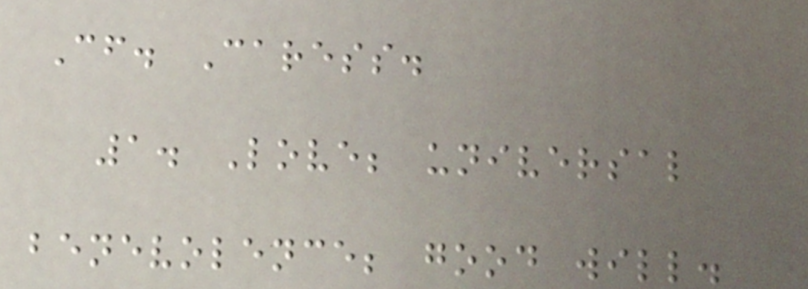Cf. Caress.
1. Love; universal
benevolence; good will.
